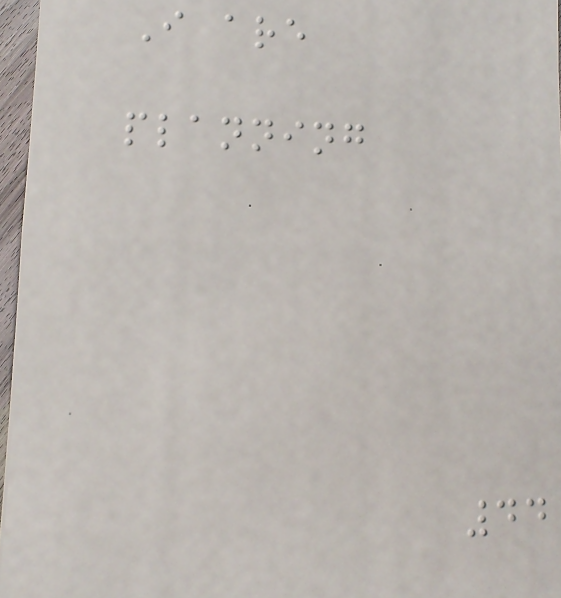I are
planning
44
